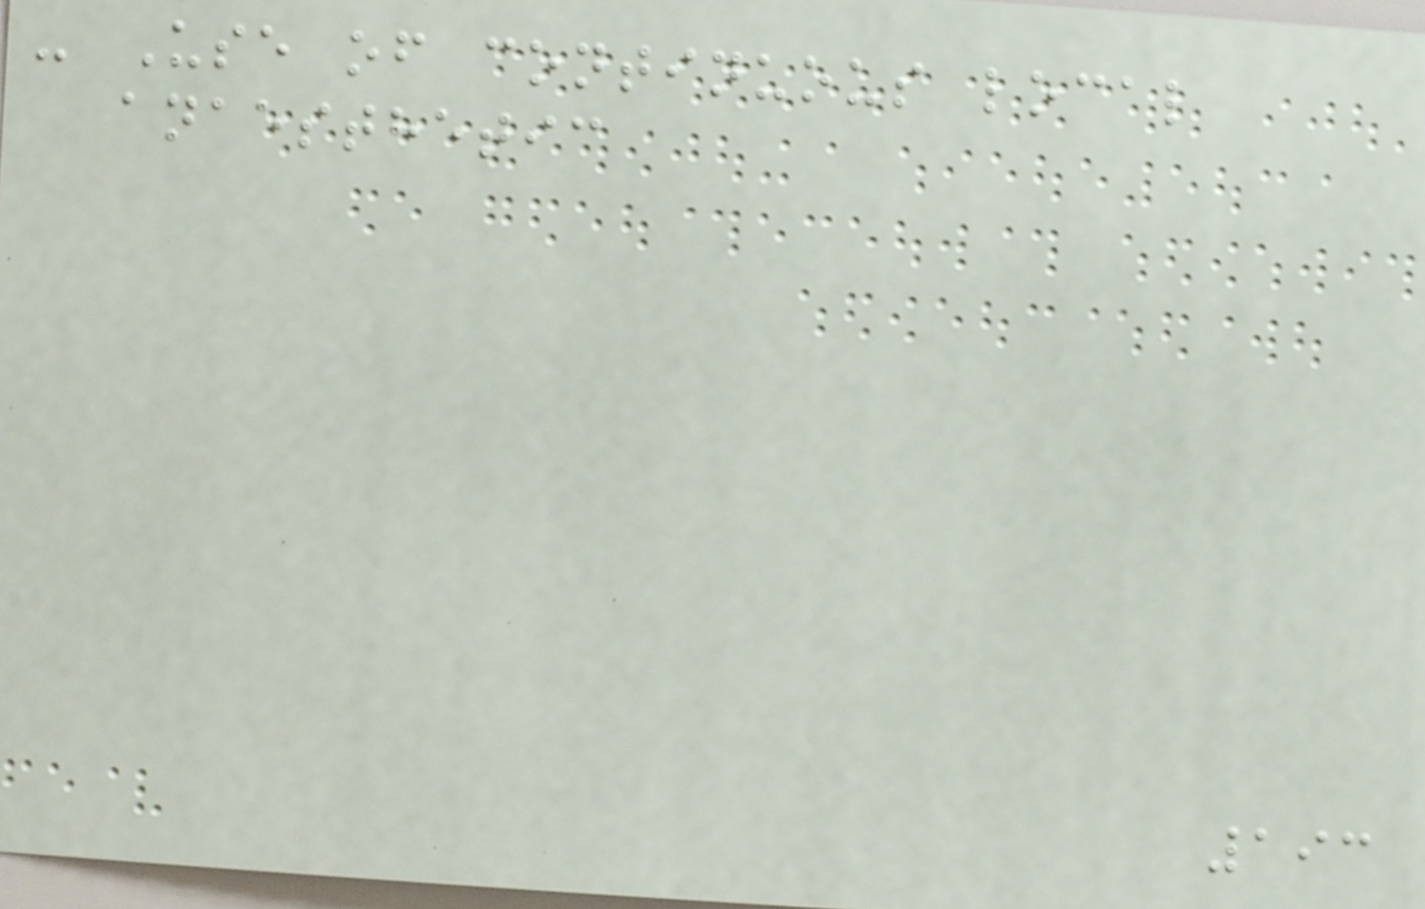- Use of continuous local
anaesthetic
193
